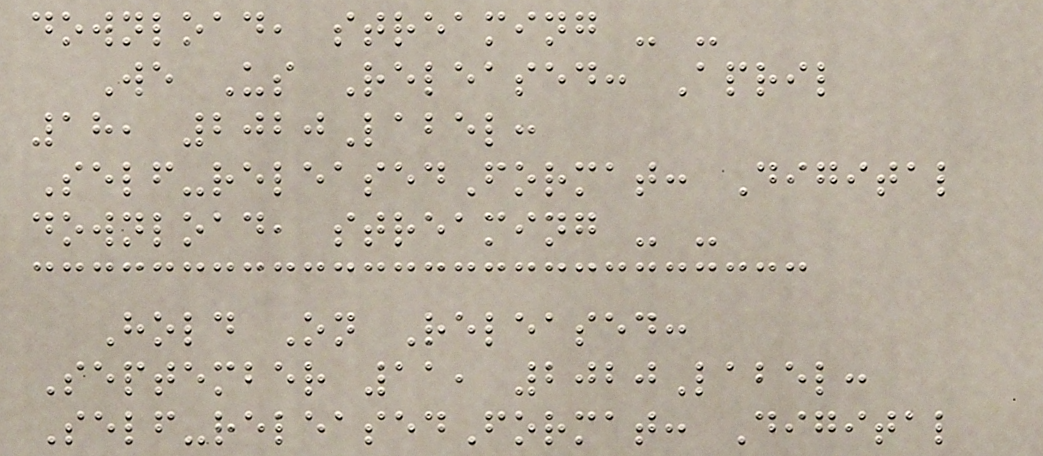download, streaming - -
We Us Released: April
18, 2020Label:
Self-releasedFormat: Digital
download, streaming - -
Hold On Released:
September 11, 2020Label:
Self-releasedFormat: Digital
